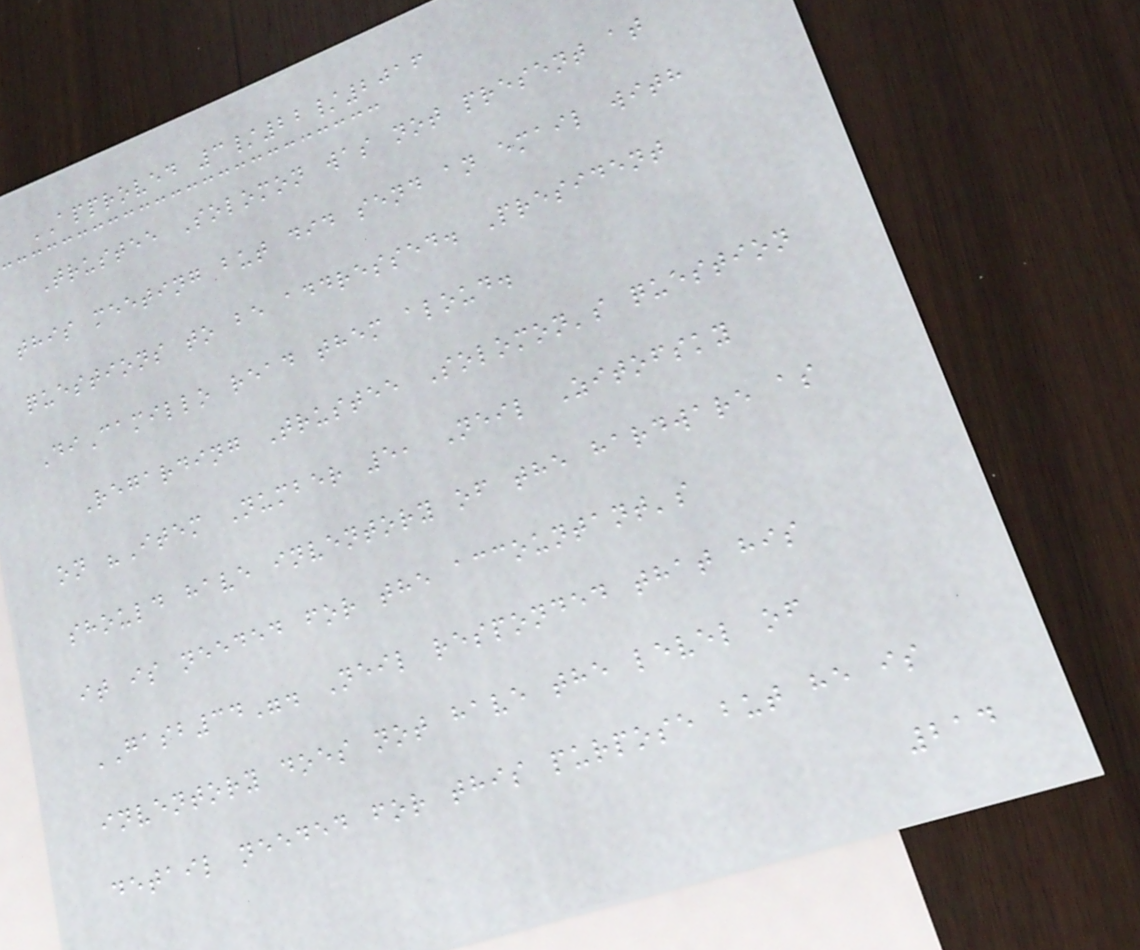APPROVED 3/22/2016
Trustee Solomon was not present at
this meeting but did send an email with
questions to be addressed. President
DiCamillo read them aloud.
Regarding Trustee Solomon's question
on "Item Number 5, Neil Zitofsky
should have inventory of the hardware as
it is needed for the accountant's
GASB34". Neil responded that his
inventory does not have the level of
detail needed for this purpose but he is
214
